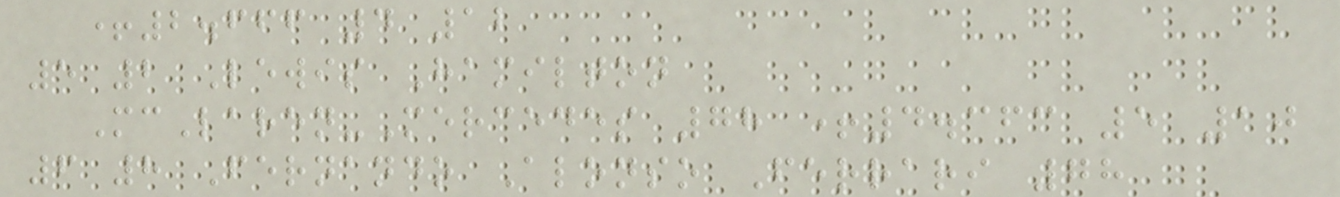+2.666 4 12
5 2 Lewis Hamilton
McLaren-Mercedes 78 +4.363 5 10
6 8 Fernando Alonso Ferrari 78
